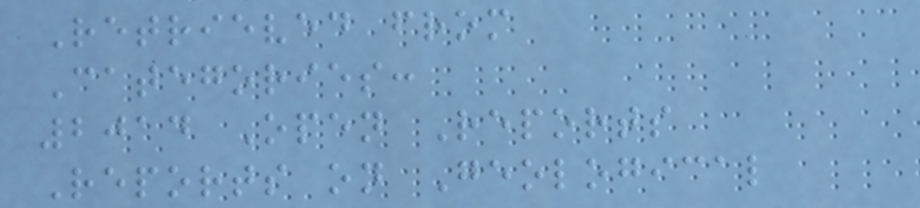Retrieved from
Categories:
2014 Open Reports
Reports on Geological
